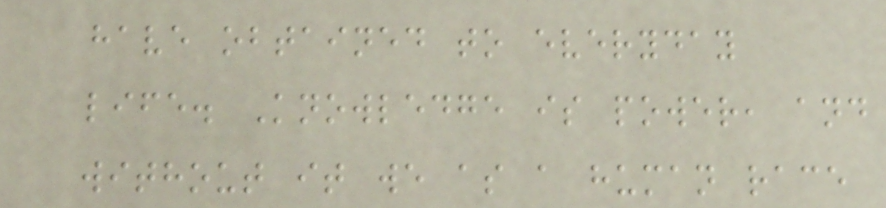have obtained to everyday
life. Knowledge is power, and
without it we as a human race
